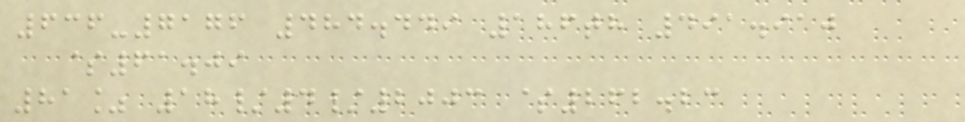636-7176 484.449 186th 491.910
$61.09
81% 18/4/2003 $262.23
